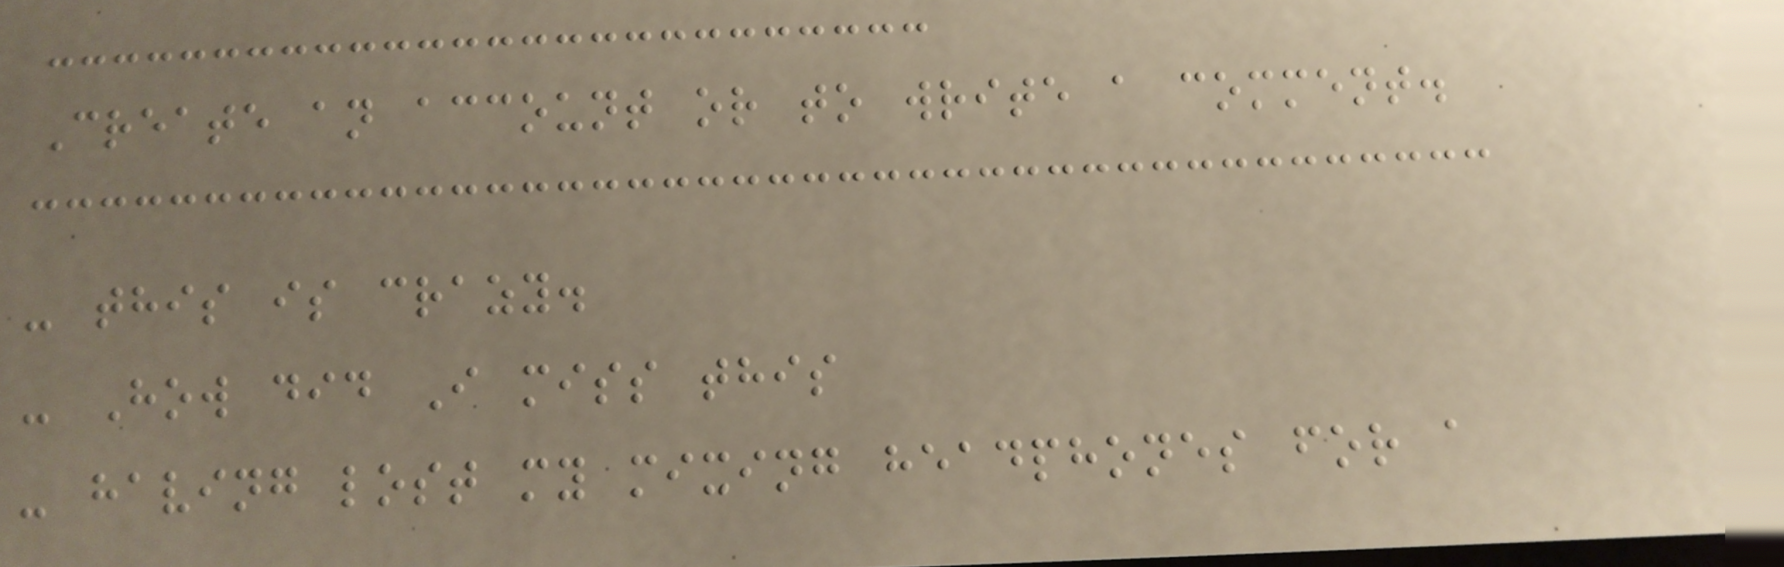Create an account or to write a comment.
- this is crazy.
- How did I miss this
- having lost my mixing headphones for a
